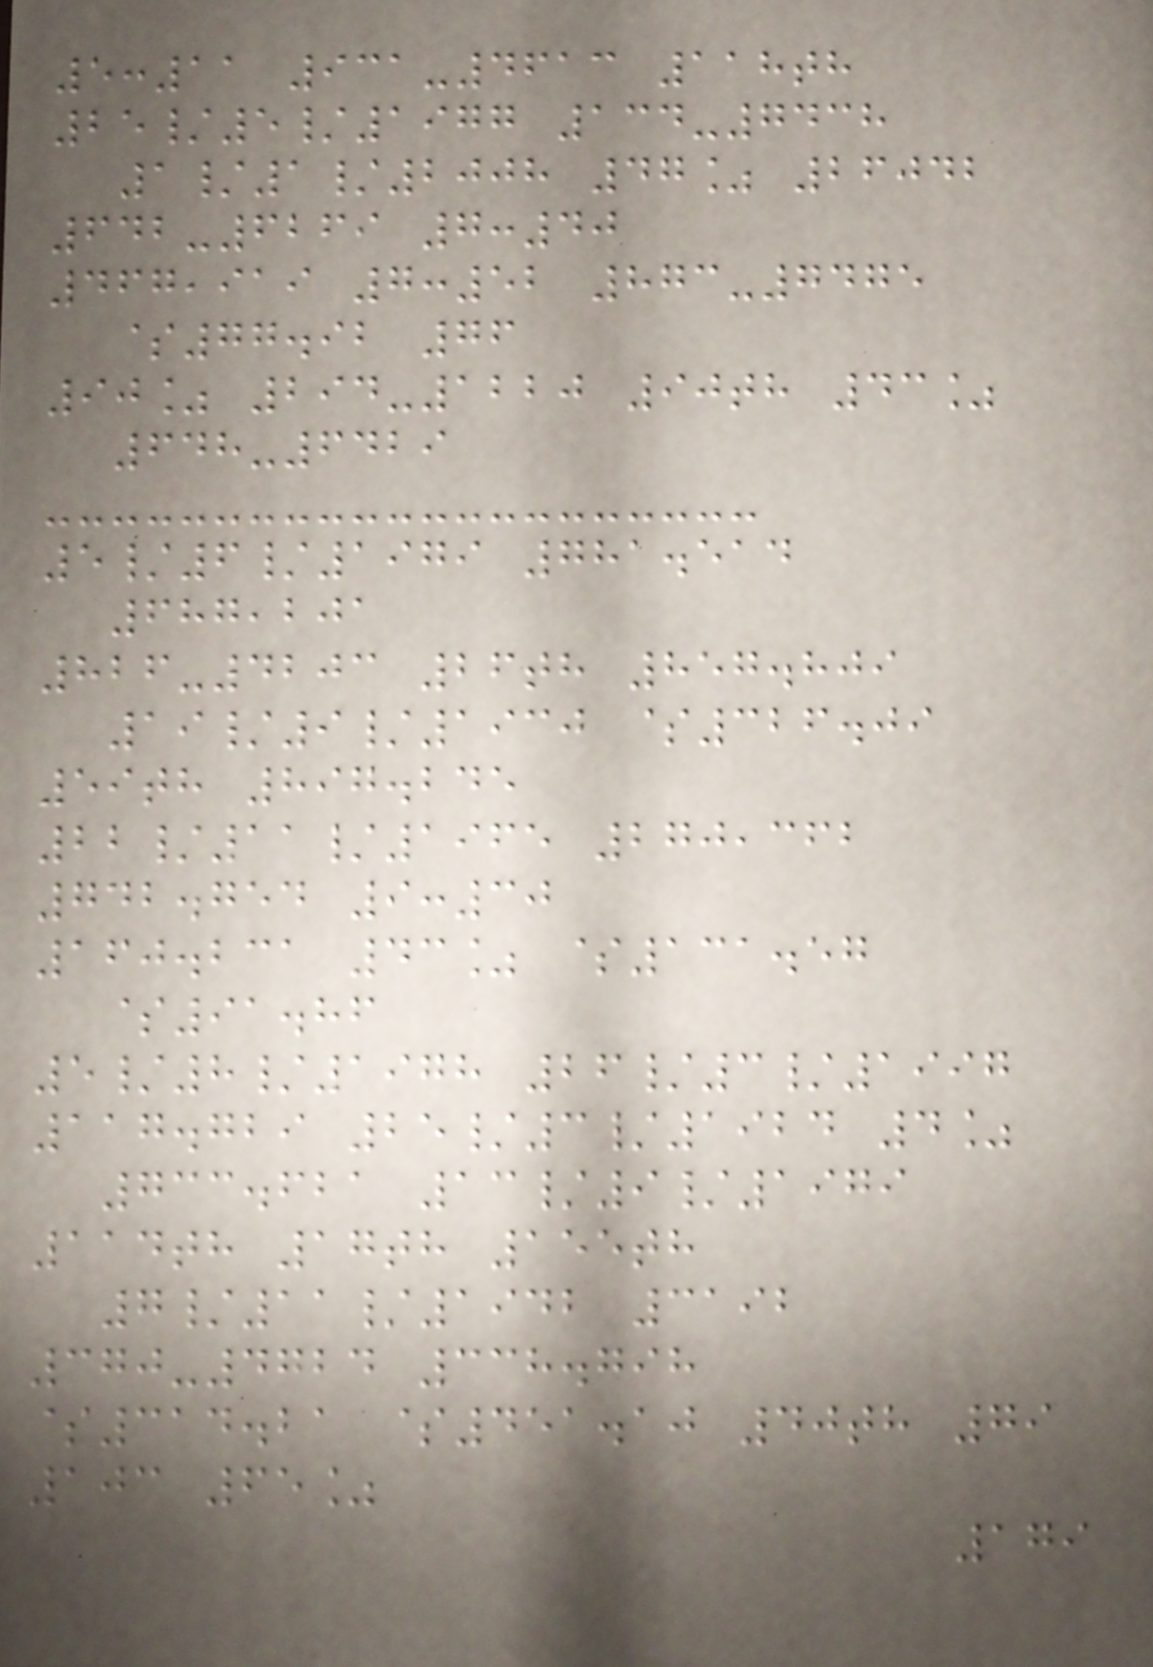5:11 931-4613 118th
25/5/1977 134-7438
1/1/2008 47% 26042
642-6269 7:40
467,919 7:52 873-7475
$77.92 76
90% 294-1220 90th 43%
648-6429
5/6/1979 781.514
687,201
826-4203 26th 857.809
19/9/1930 $326.09
59th 897.245
22/11/1965 270,362
742.754 9:30
160.231 43% $131.57
$91.86
5/8/1978 26/3/1997
117.729 25/3/1924 4%
733.621 13/9/1979
114th 17th 155th
7/11/1942 3192
370-4724 338.798
$314.21 $451.10 40th 79
103 65%
179
